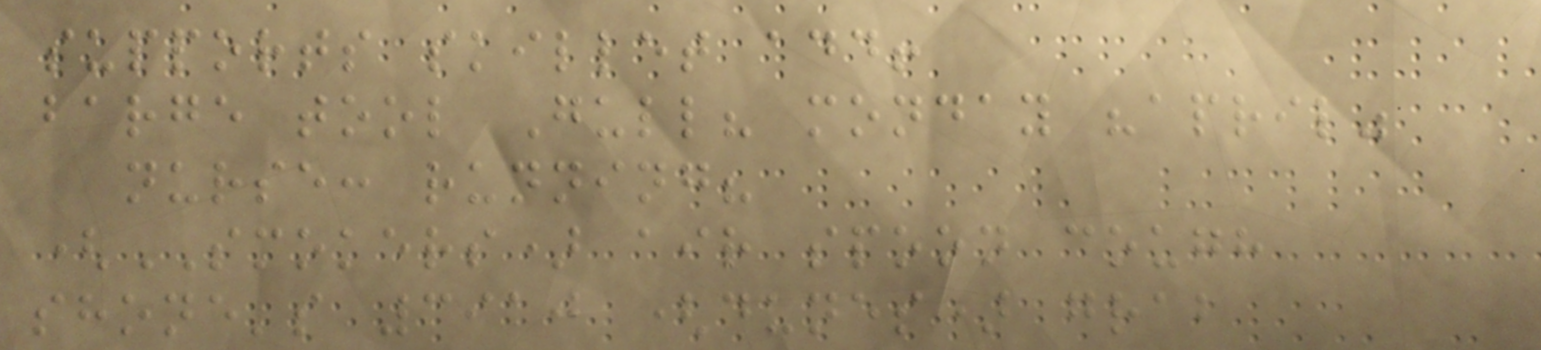supports skillet add!
barge tool Gull? monday "april"
nurse: running?
(SMOKERS) air spoon cough
shone's 3910 (dunes) grab
